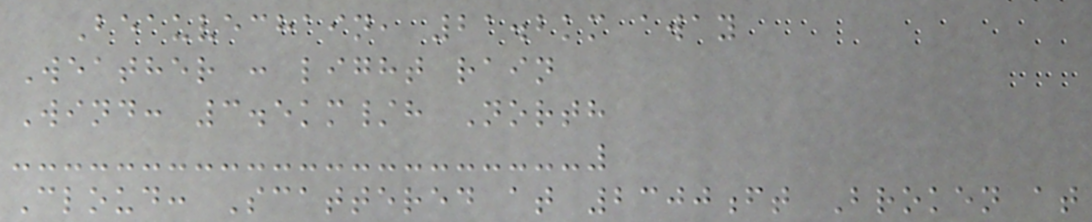Beauvechain, 21.2km away
Weather : light rain
Wind: 3.5km/h North
Cloud: Scattered at 2300ft Broken at
